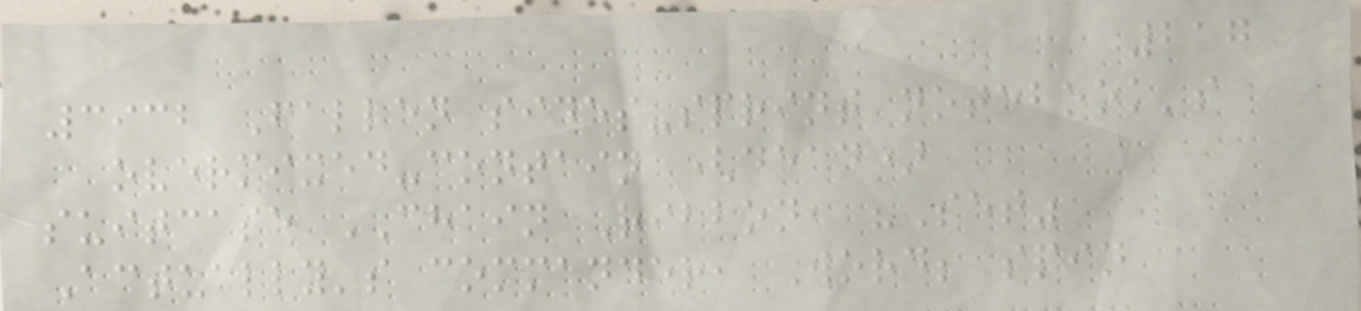217
3932 Fallen sides-sprint notebook's
overmixed-contain (dead)
suitcase CHAIN Ribbon, "Set"
Actually's commander, Word; spin
